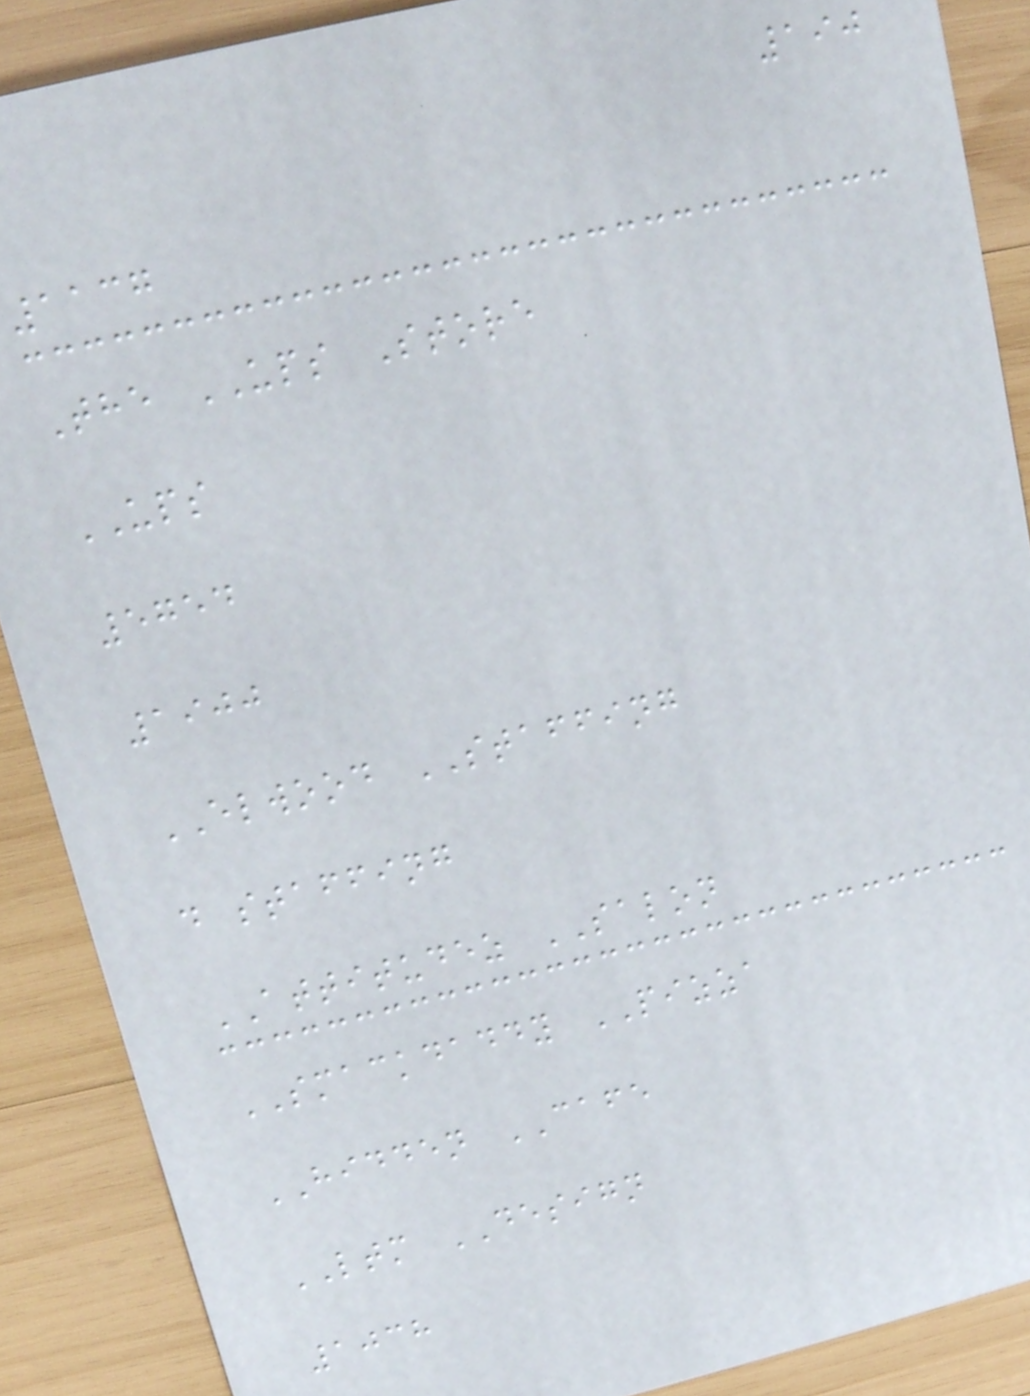190
1137
The UPS Store
UPS
5754
1900
ELWOOD STAFFING
d staffing
ATTITUDEZ SALON
SMACKDADDY PIZZA
HIDDEN CAFE
LTM DESIGN
1038
